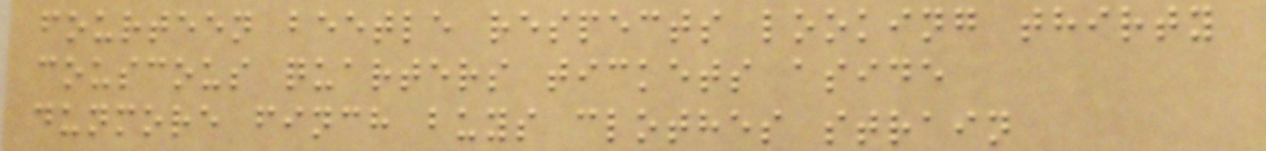fourteen beetle respects looking thirty
couscous quarters tickets aside
dunmore finch buys clothes strain
